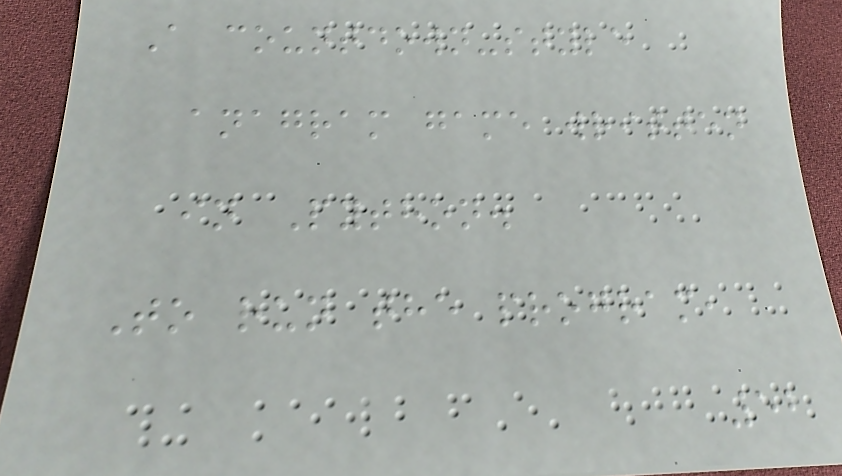A countdown-style
anagram game written
in Python.
To run the program,
52
